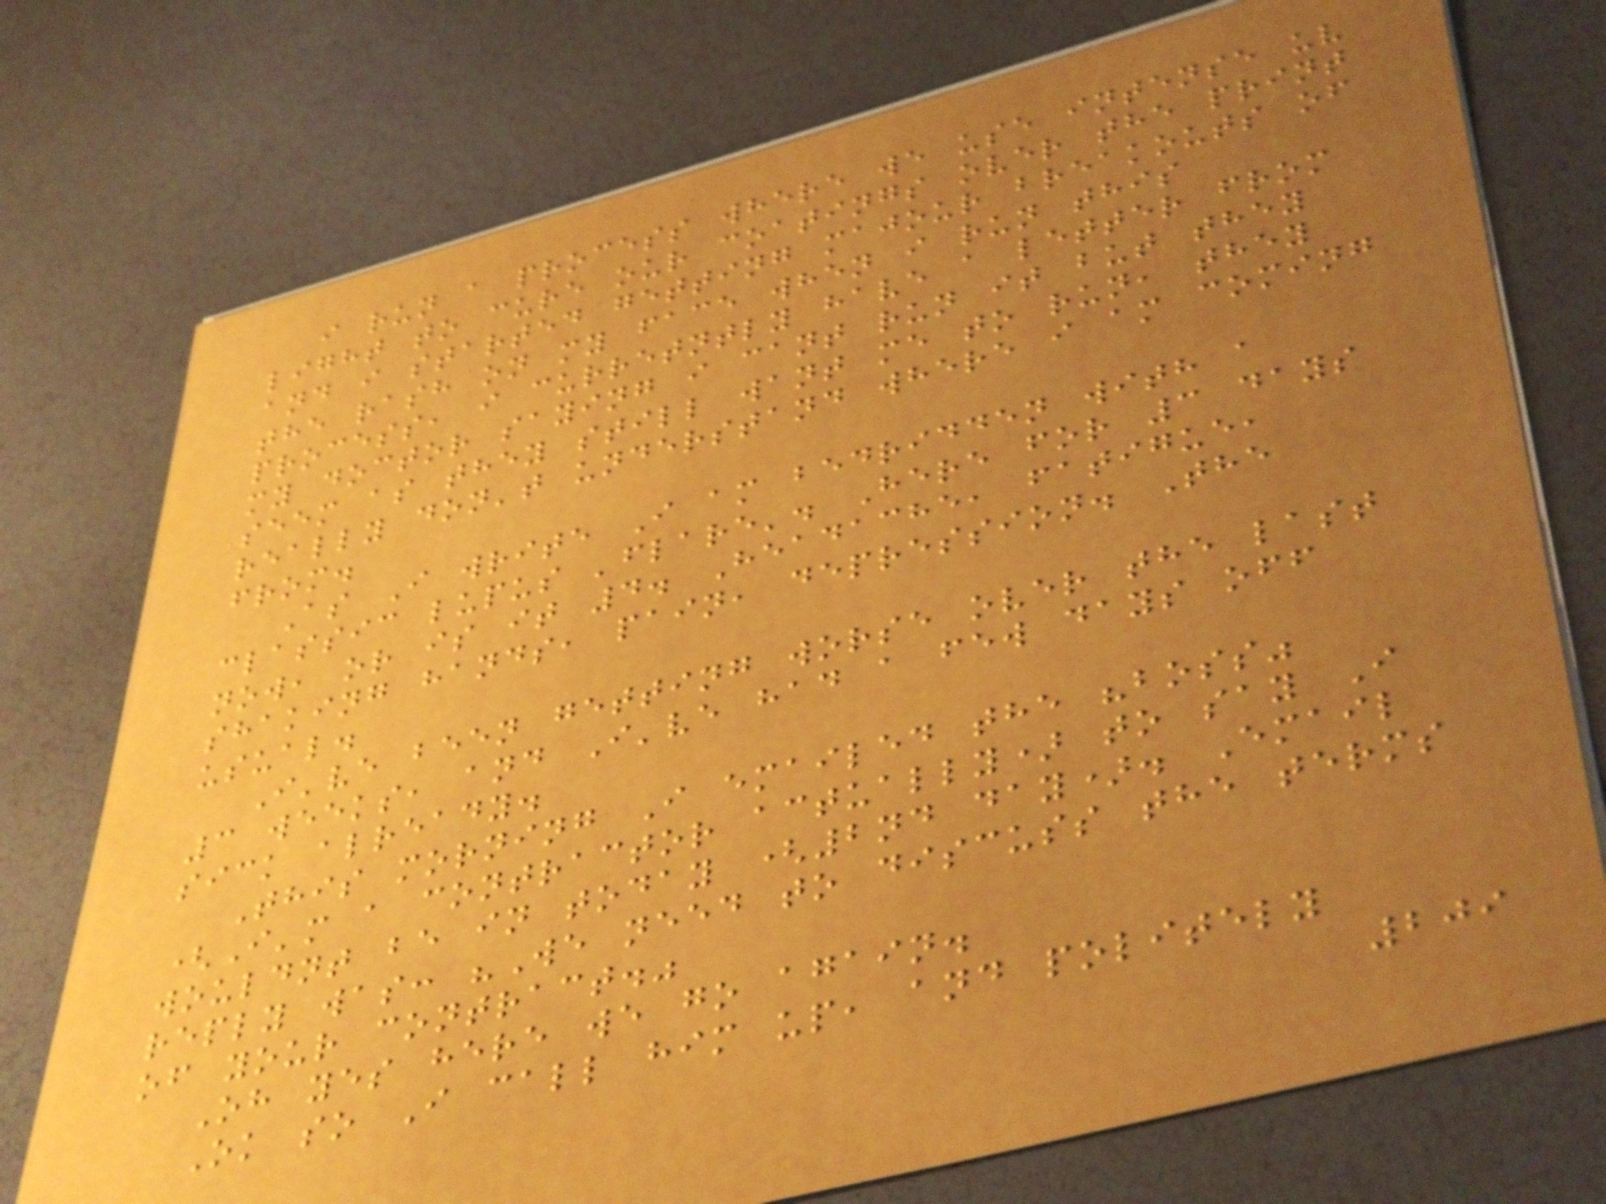i run a process where we use intense uv
light to cure our coatings over the print
and i started getting majour breakouts of
the rash on my face when i run this
process, i curretntly have a letter from
my doctor saying i cant run it but they
seem as they still want me to run, they
really don't understand where i am coming
from.
As I write I am bedridden with a
classic lupus 'flare'. Here for 3 days
now, or is it 4. Headache, fatigue,
shaking hands, pain, depression. The
usual.
I've been getting worse over the last
3 weeks, and I've had a few days off
sick already.
This morning I emailed the "boss"
(I'm a contractor actually) to say I
wouldnt be in today (2nd day). Email
reply was: "We need to discuss the terms
of your contract."
Oh yes here we go again.
Ok so I call him up, and politely
209
